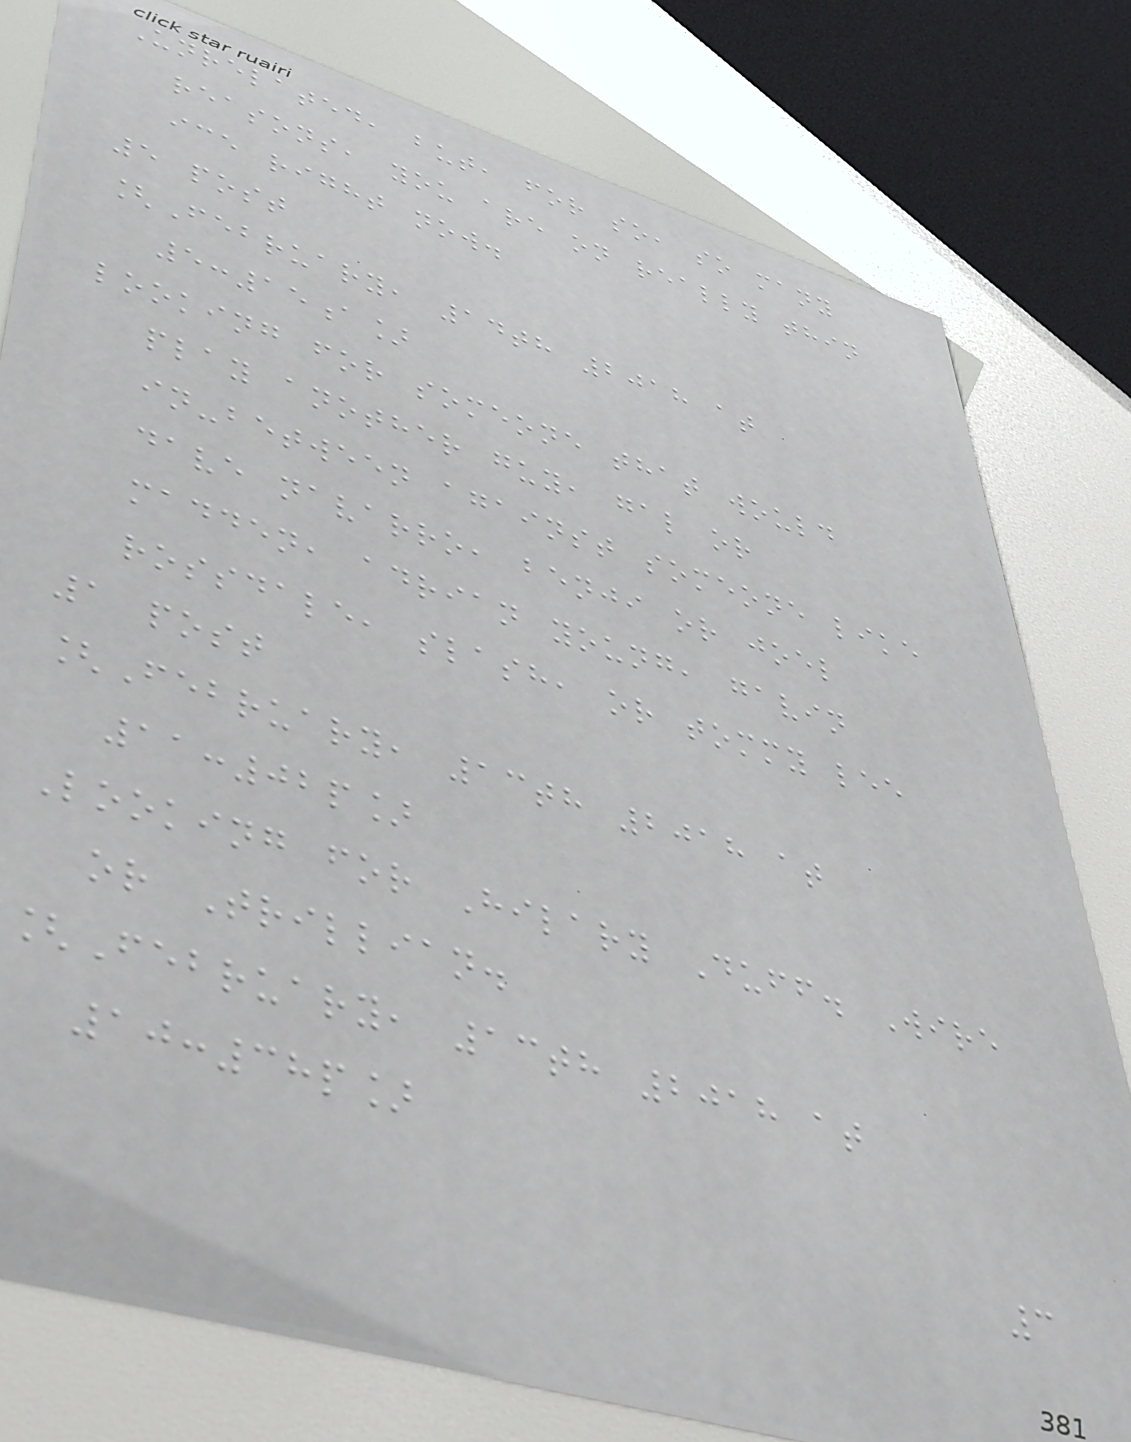Unrelated, but, for so, so many
reasons, you are on really thin
ice right now.
5 post
[February, 14th 2018 at
5:15a]
looking for someone that would
play another guy, gal or
in-between against someone like
dave navarro, benji or joel
madden, adrian young, gavin
rossdale, slash, or tommy lee
1 post
[February, 13th 2018 at
11:02p]
Looking for Hilary Duff. Wire
or Trillian.
[February, 13th 2018 at
10:38p]
3
